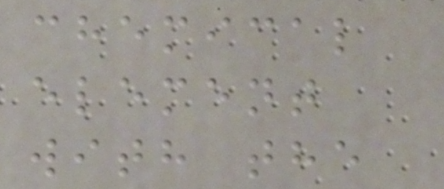chemical
element
with the
